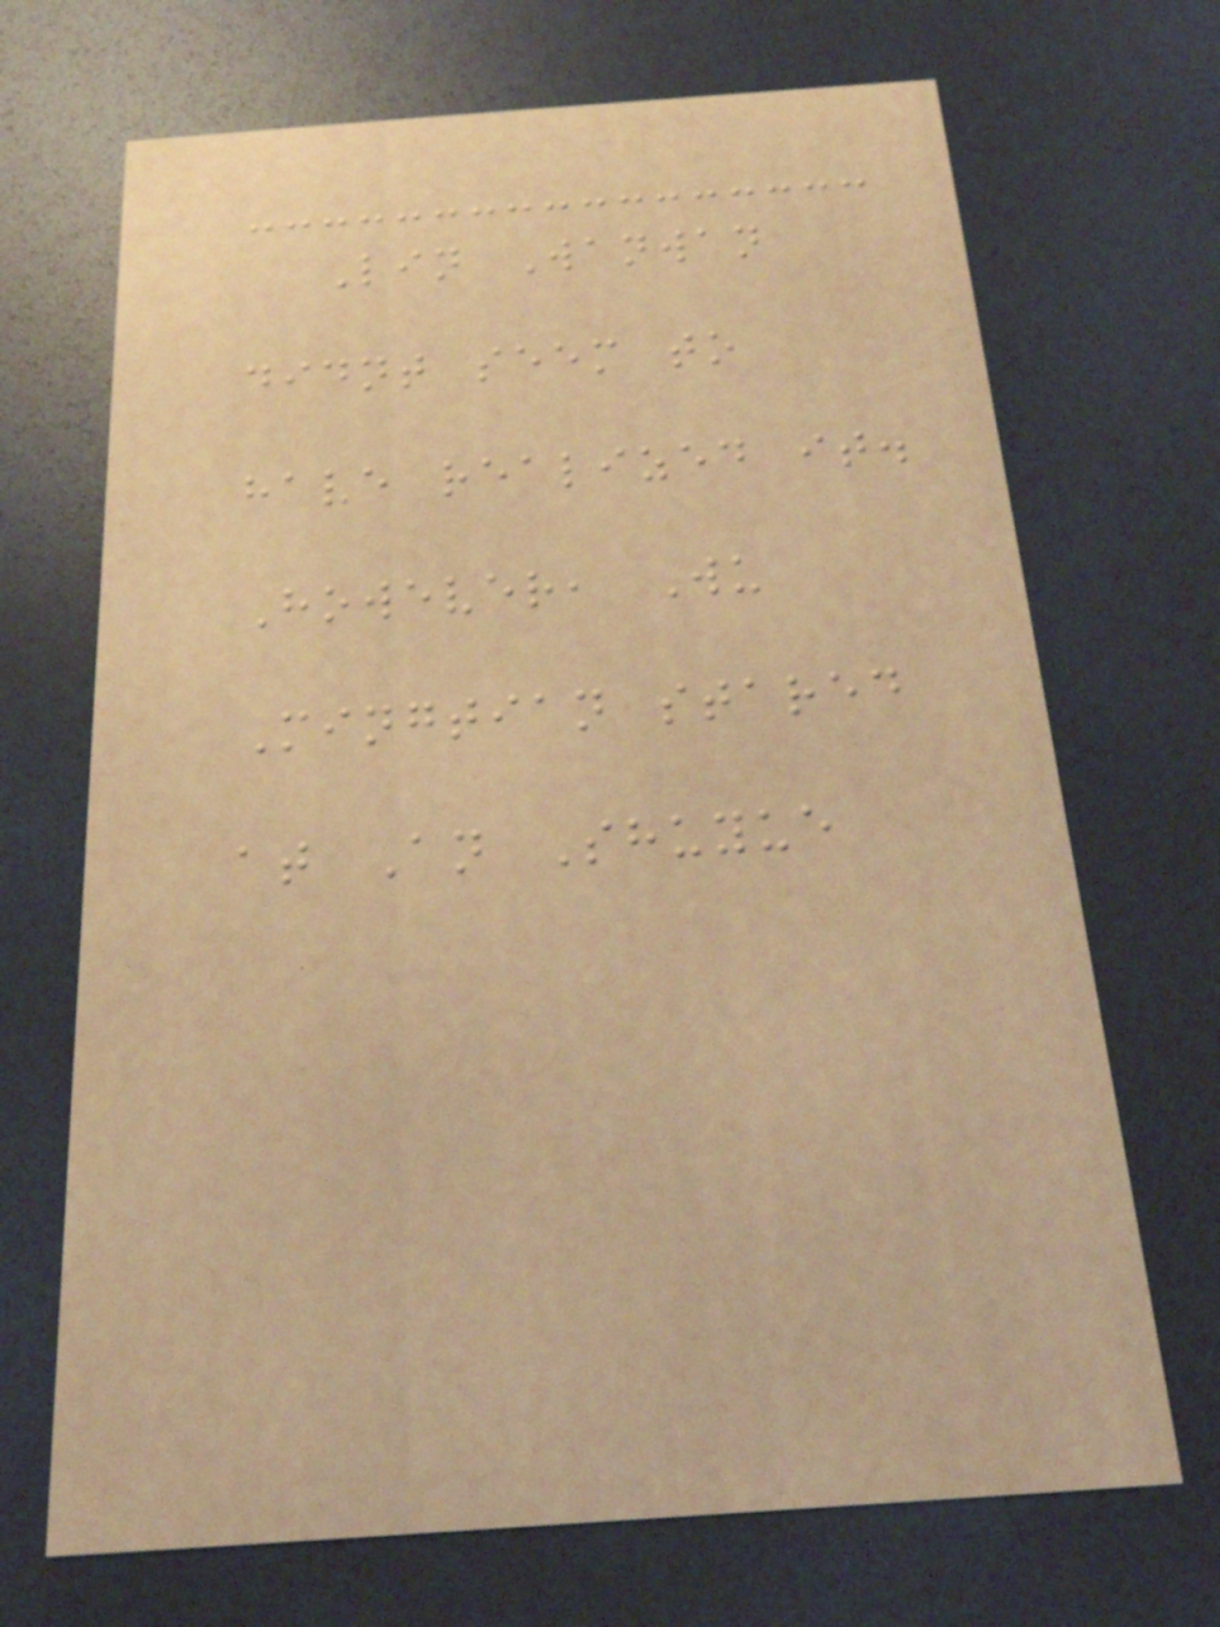Lin Wanwan
didnt seem to
have realized it.
However, Wu
Mingtian stared
at An Shuyue
